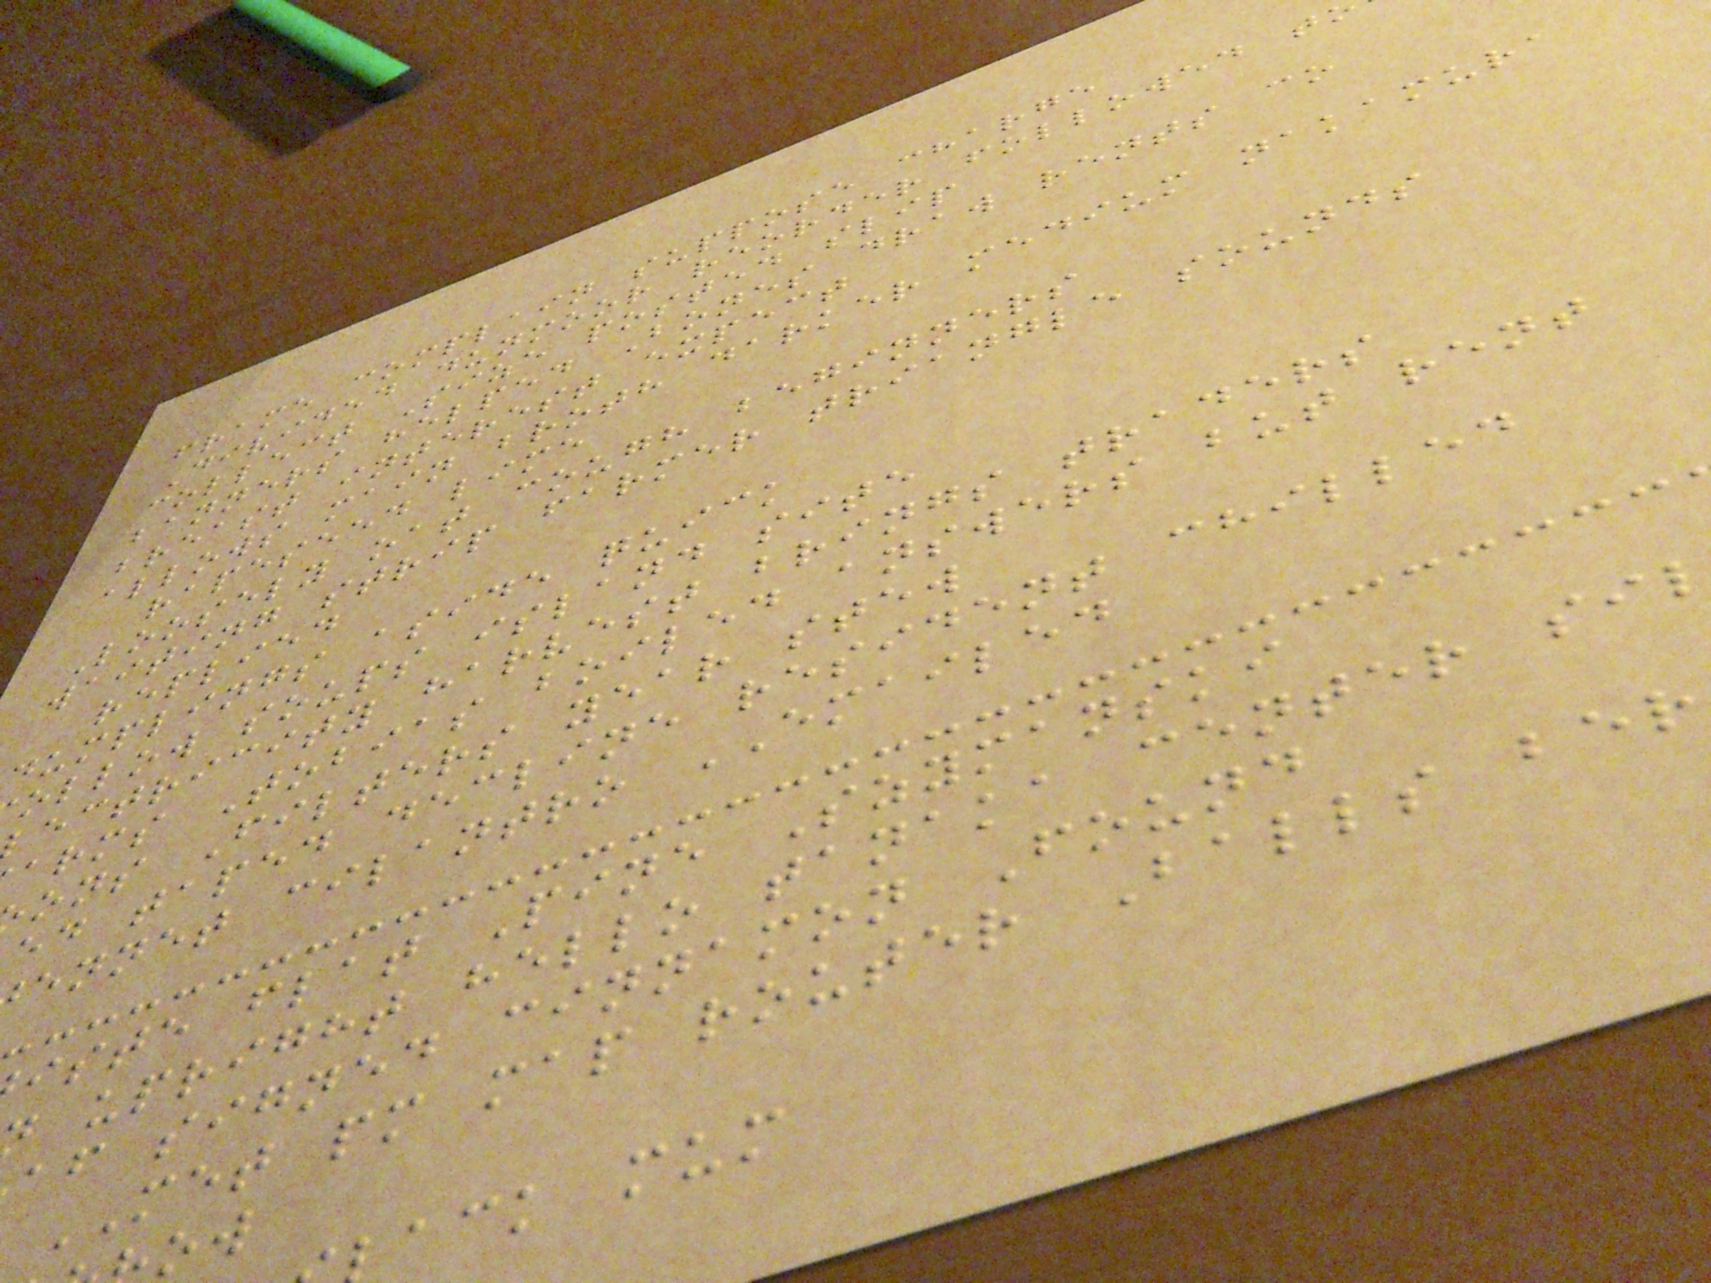frame complain suppose charge
Divided dunmoor reorder followed t
collect Size posted slip
banners helped Bones draw rents co
breast interest expect
allows main broth darker medium nakamura
rapeseed lime
Loosely oat cough beginners
waiting strip farmer triangle sounds
replied
dumplings aside quick
ollow soups island site
ectricity harvest brings traders
arms Tobias boiled answers but rent
ons Filters year stew
ed taped decline resident chilled
ennet cilantro EMAILED
iste flat Pine Szymanski
upright hello tanaka center si
af signed cinnamon Found
MET pm map router Balls ber
ack mum
